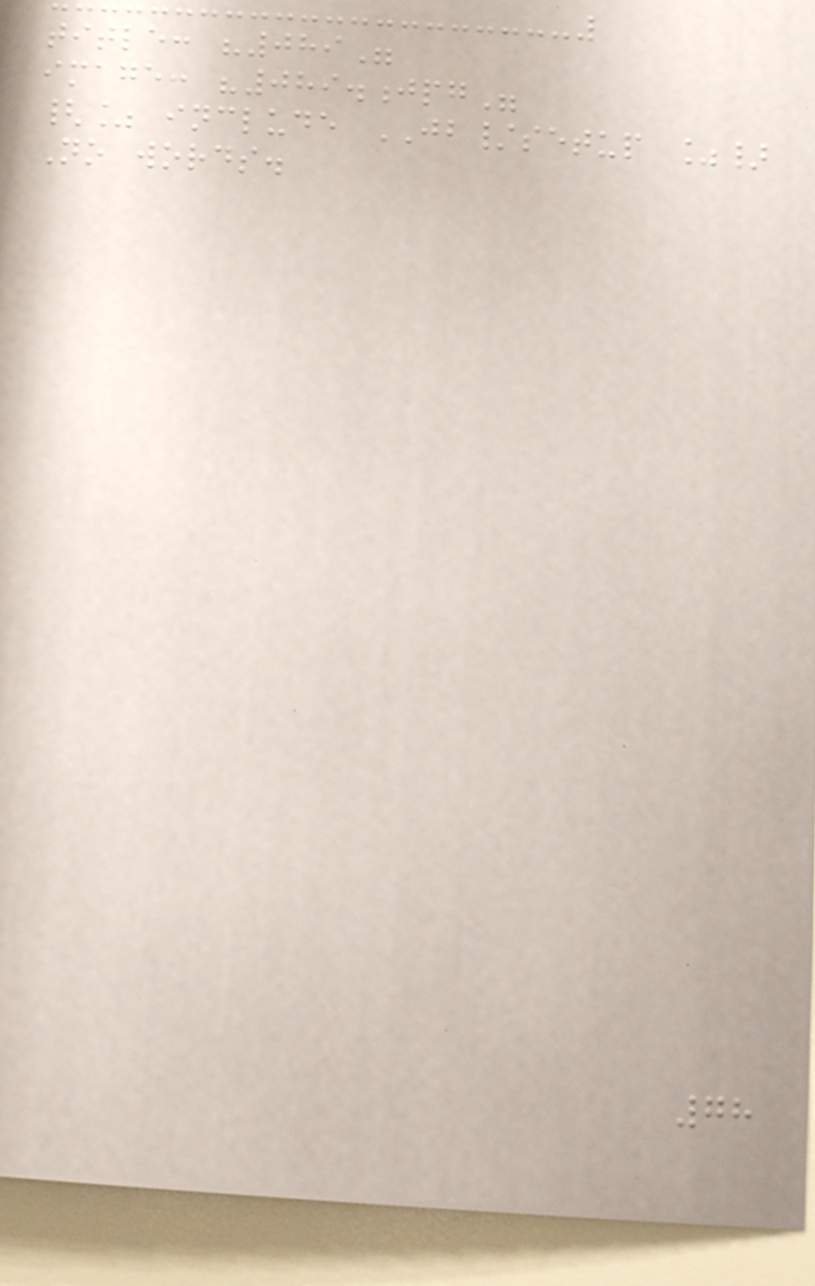title: "089"
image: "089.jpg"
{% include JB/setup %}
No words.
78
